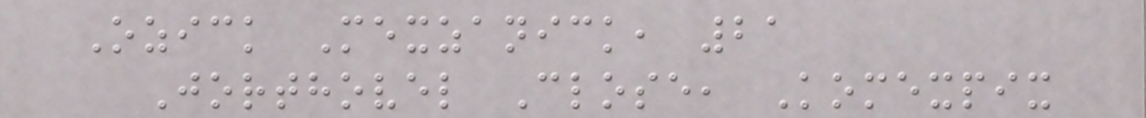Ozick Mexzanick, 21
Jorthovel Close, Komexpix
